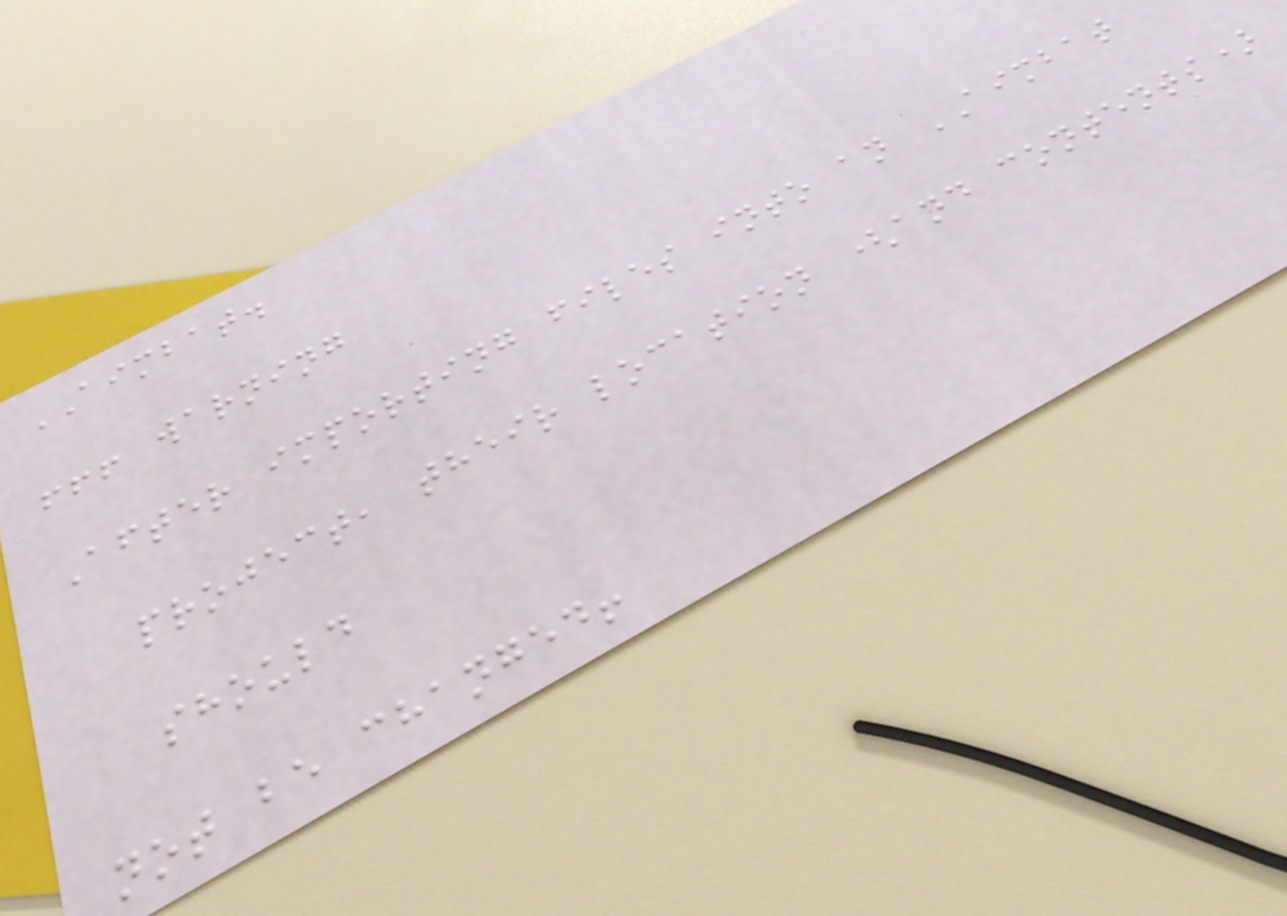AIMBAT.
!!! warning
After importing files into an AIMBAT
project, their location (and contents)
should
not be changed!
